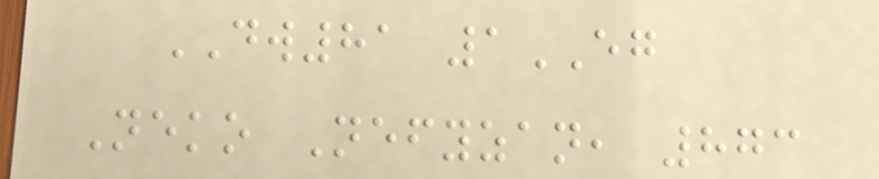DW81 1EG
Neko Nefyzan, 873
